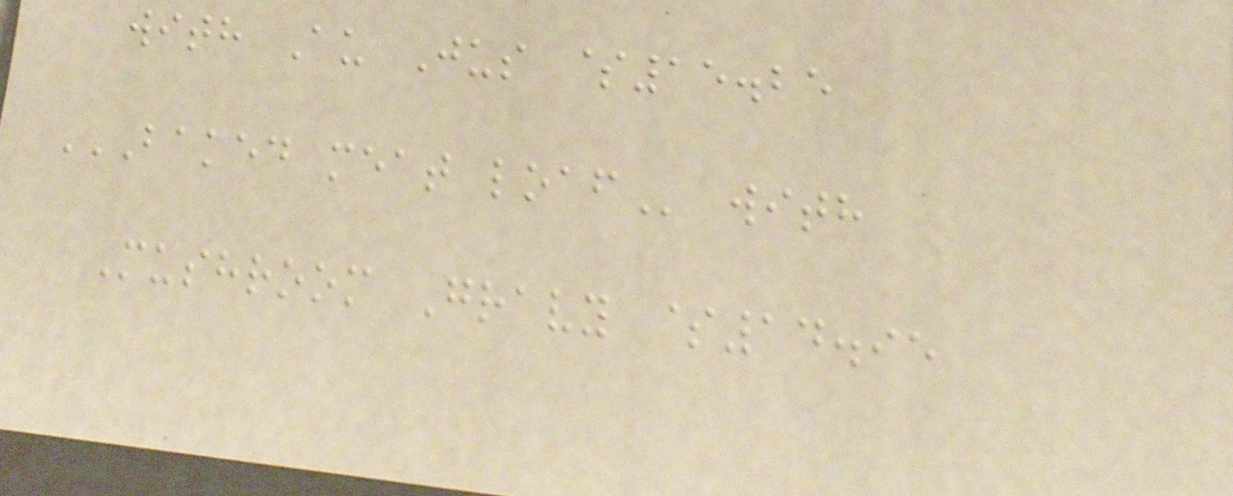with Au Jus $15.25
BAKED MEAT LOAF with
Mushroom Gravy $14.95
